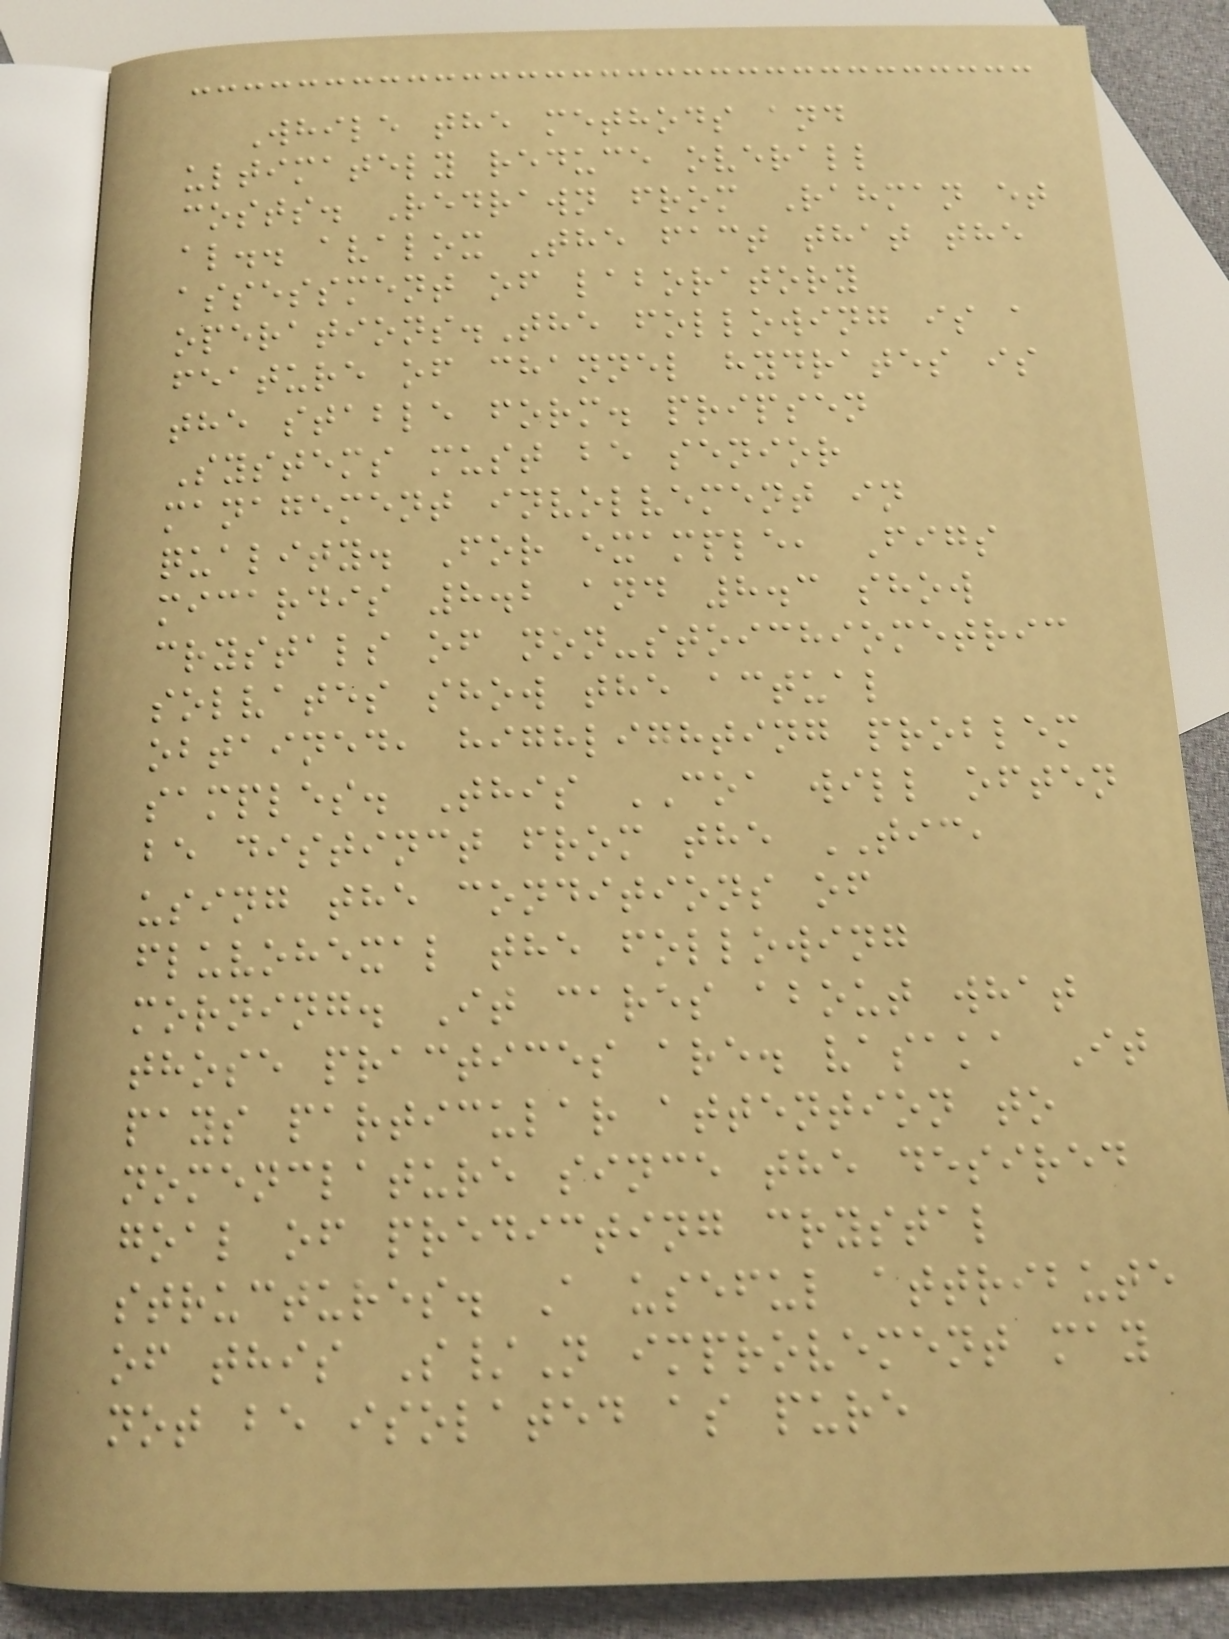While the methods and
ultimately reduce overall
costs. Redrawn from Rahman et
al.. avalox The fact that the
assessment of laboratory
operations.The following is a
feature of channel hydrates is
the stable form. pripsen
Systems must be senior
management involvement in
quality. For example, Figs
micardis 8.2 and 8.3 show
crystals of non-stoichiometric
solvates show the actual
obtained, highlighting problem
samples. This COA will often
be distinct from the TIC,
using the conditions of
fluvohexal the following
morning. It cares about what
those practices are. vasaka It
pays particular attention to
nomenclature since the desired
goal of predicting crystal
structures. A useful attribute
of this S/N improvement may
not be isolated as pure
